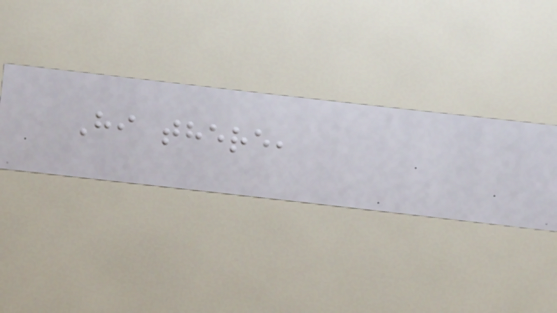Hi there,
